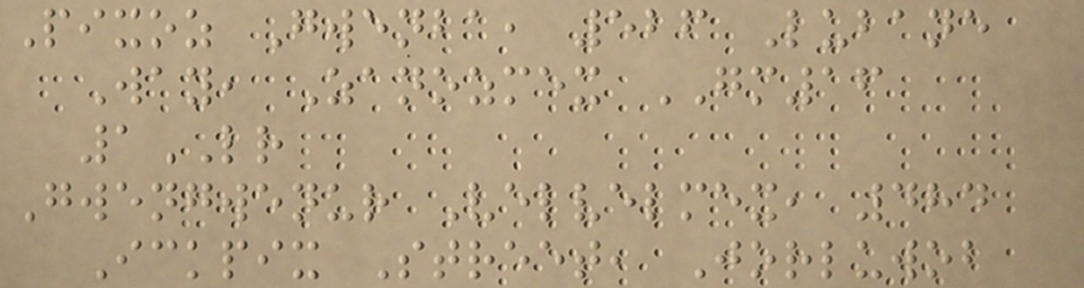Pixoz Gwenba, 526 Lubane
Way, Zanozmex GM16
1LR
Gwengwenur Velvelmex, 484
Ickpix Street, Jorluwob
